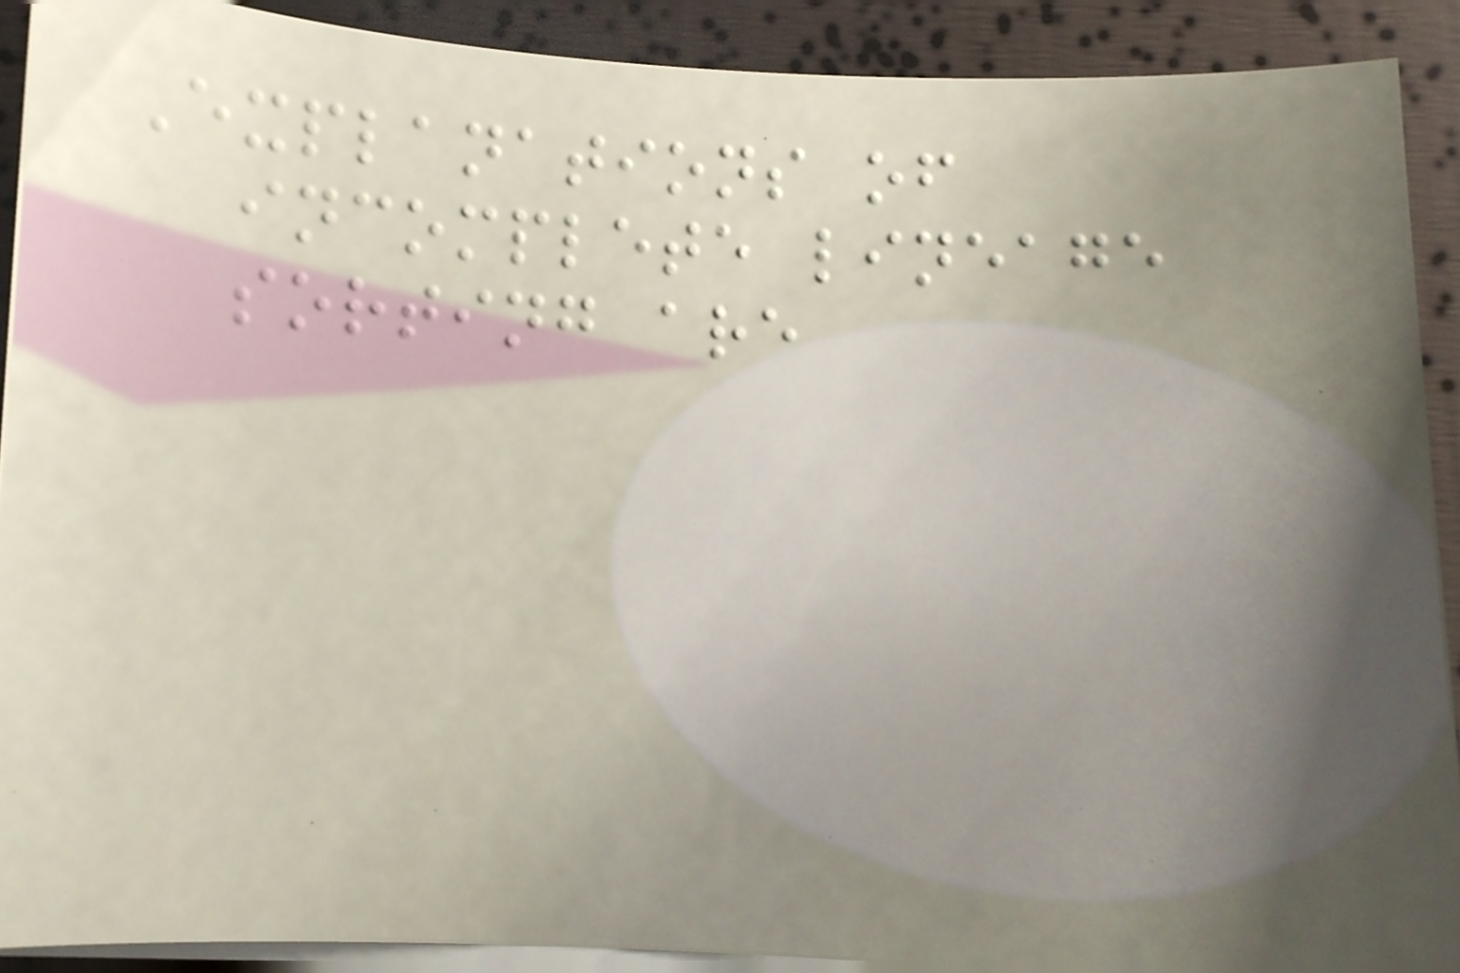Explanations of
incomplete lineage
sorting are
